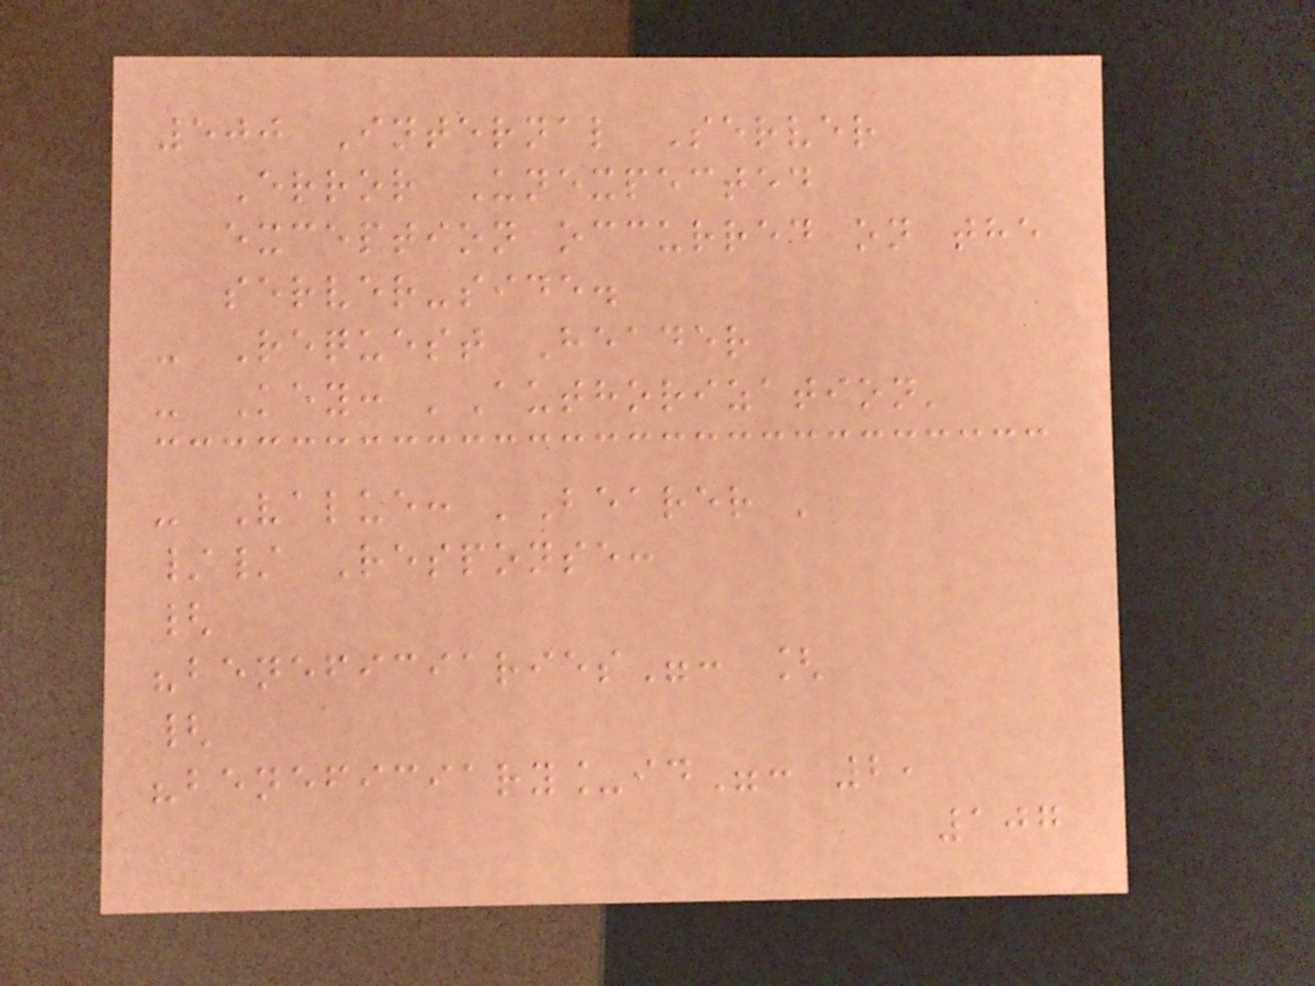500 Internal Server
Error Unexpected
exception occurred on the
server-side.
- Request Header
- Key: 'Authorization'
- Value: 'Bearer '
// Response:
{
"beneficiaries": [
{
"beneficiary_id": 2,
107
